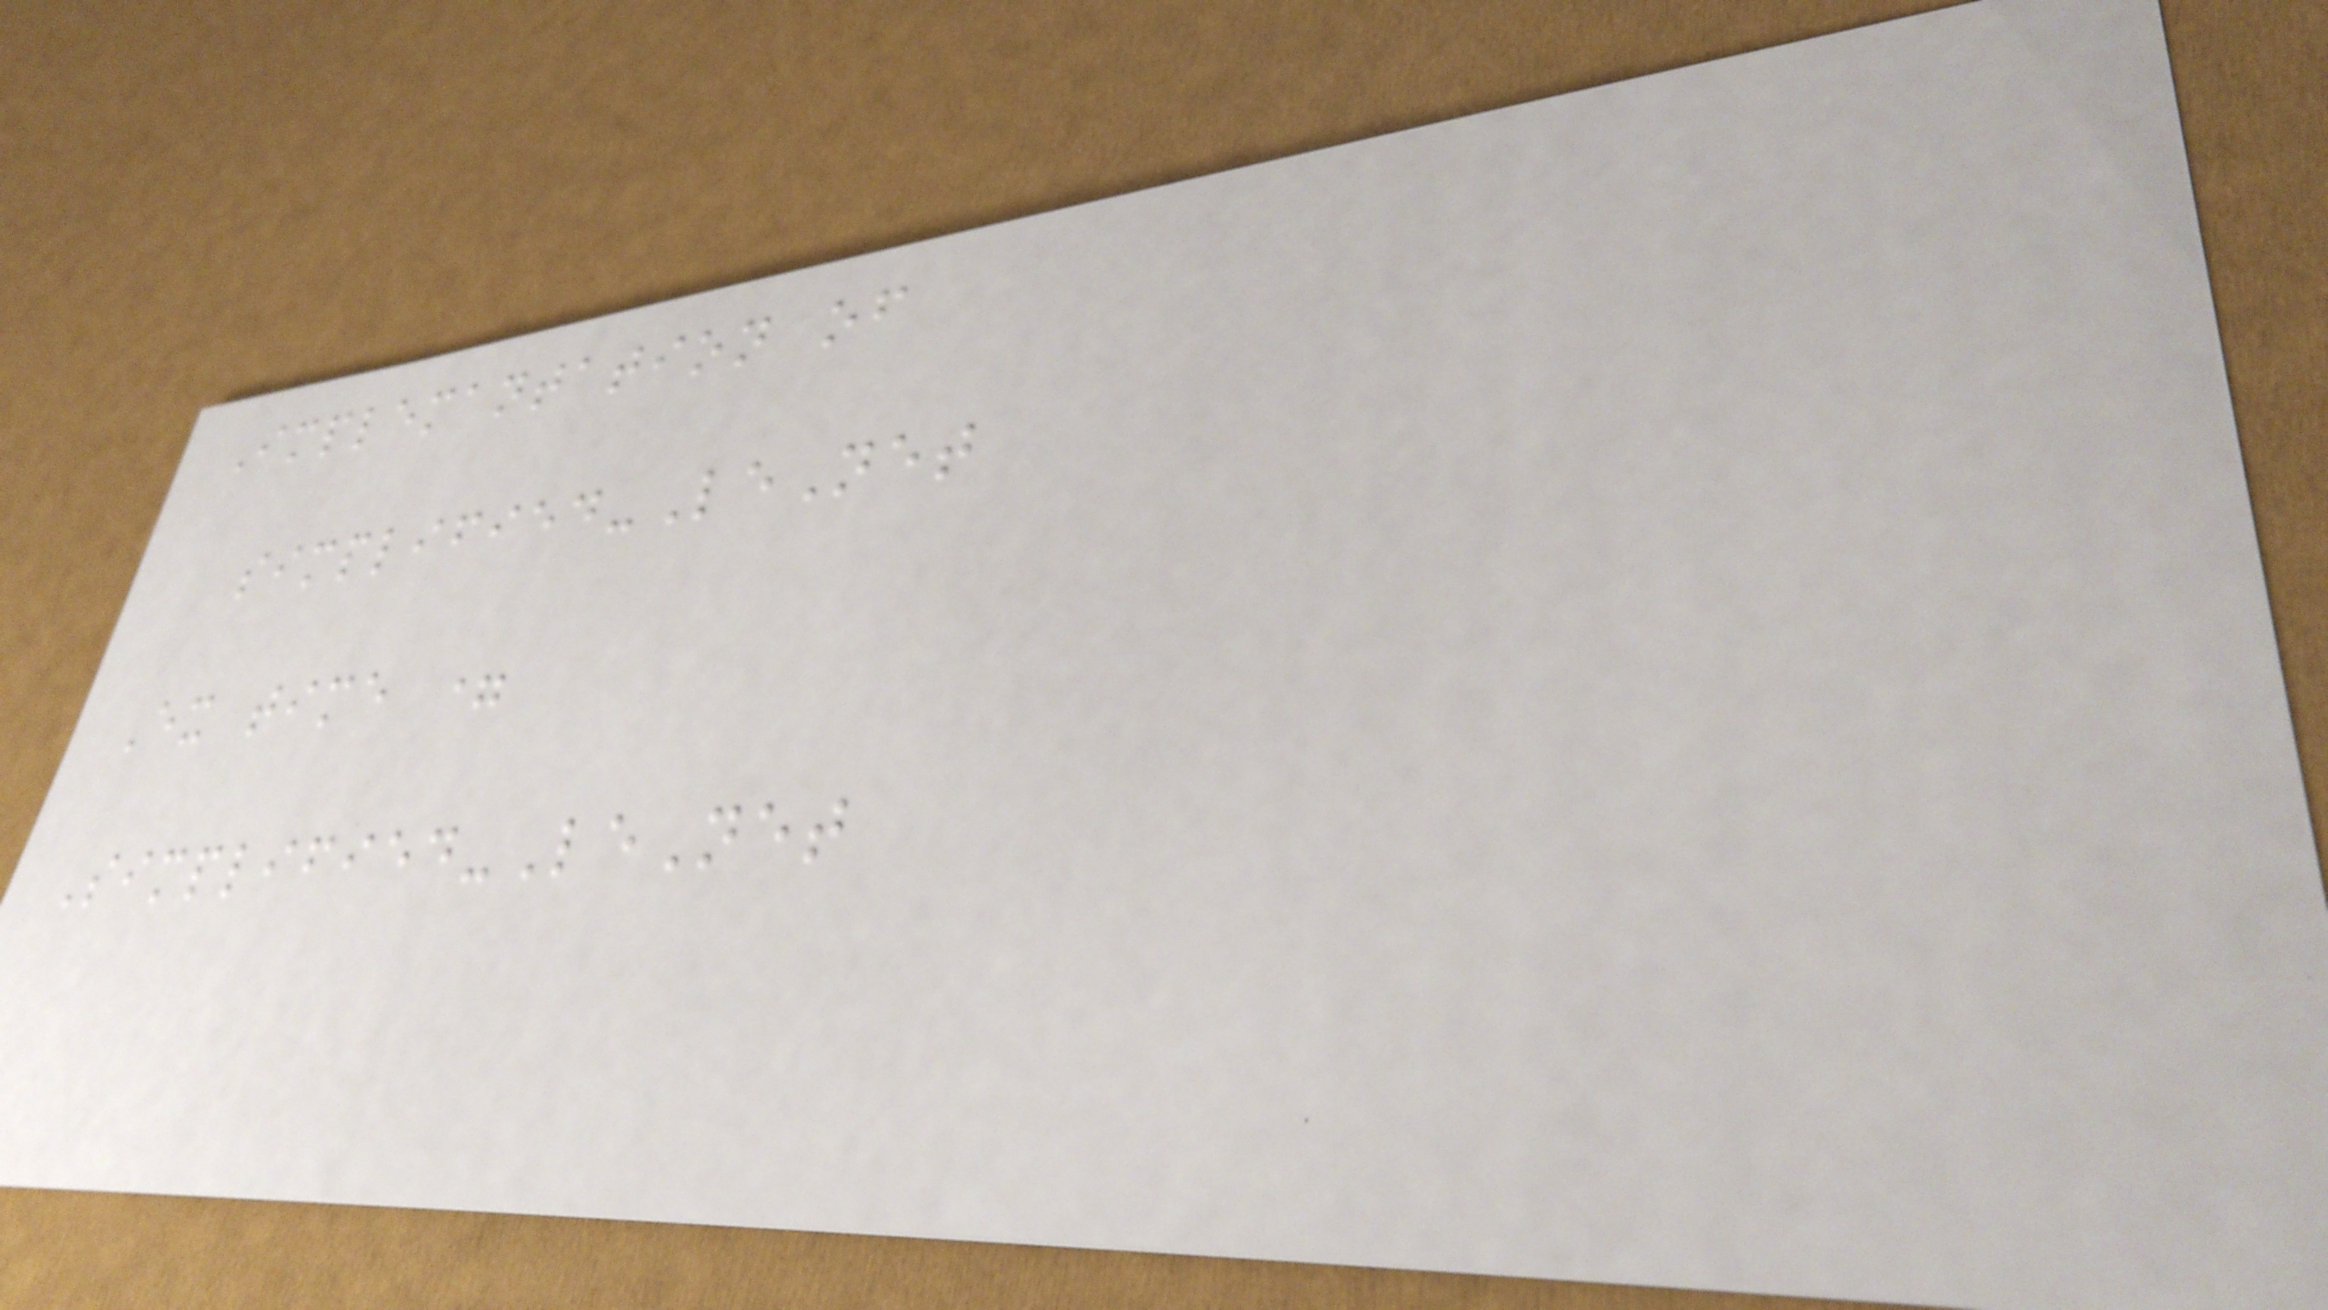Implemantation of
simplified-LeNet
Ex time =
Simplified-LeNet
